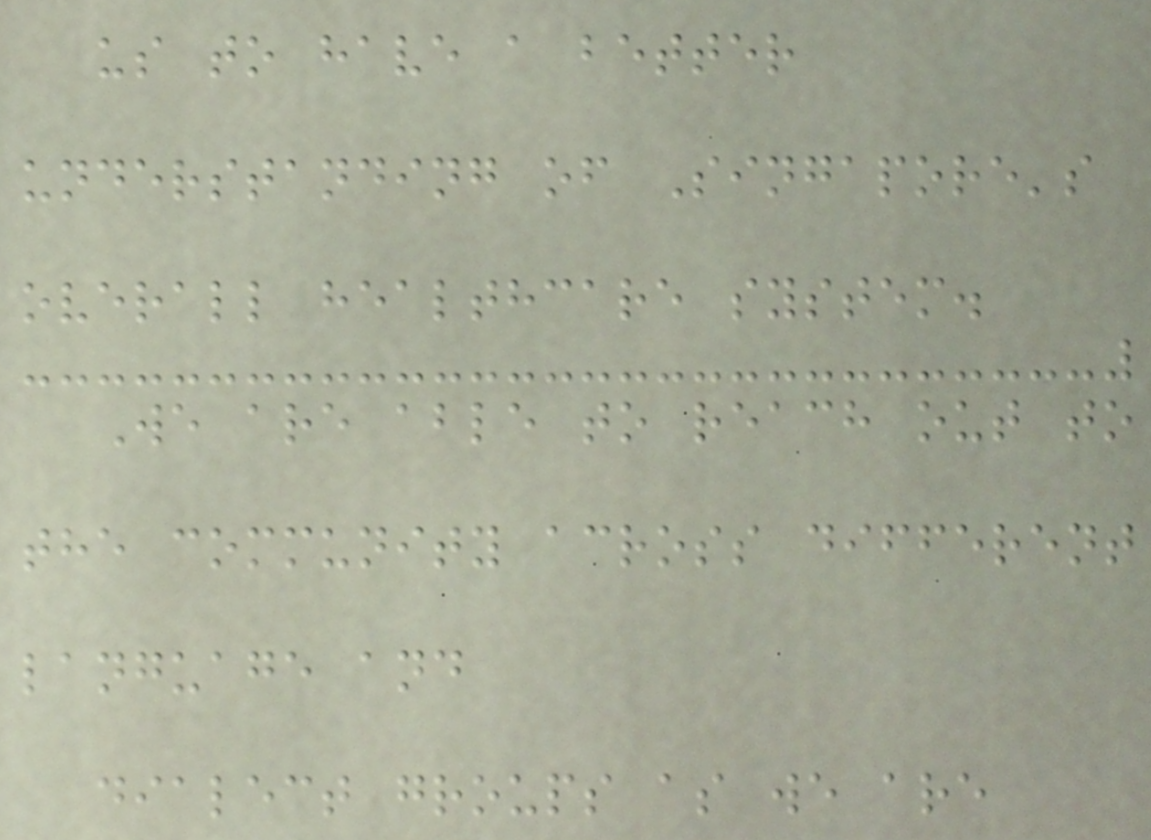us to have a better
understanding of Singapore's
overall healthcare system.
We are able to reach out to
the community across different
language and
dialect groups as we are
